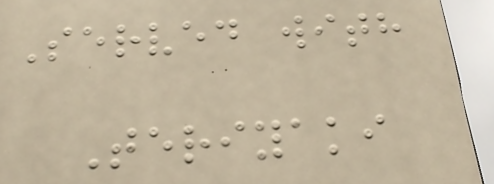Served with
Teriyaki
